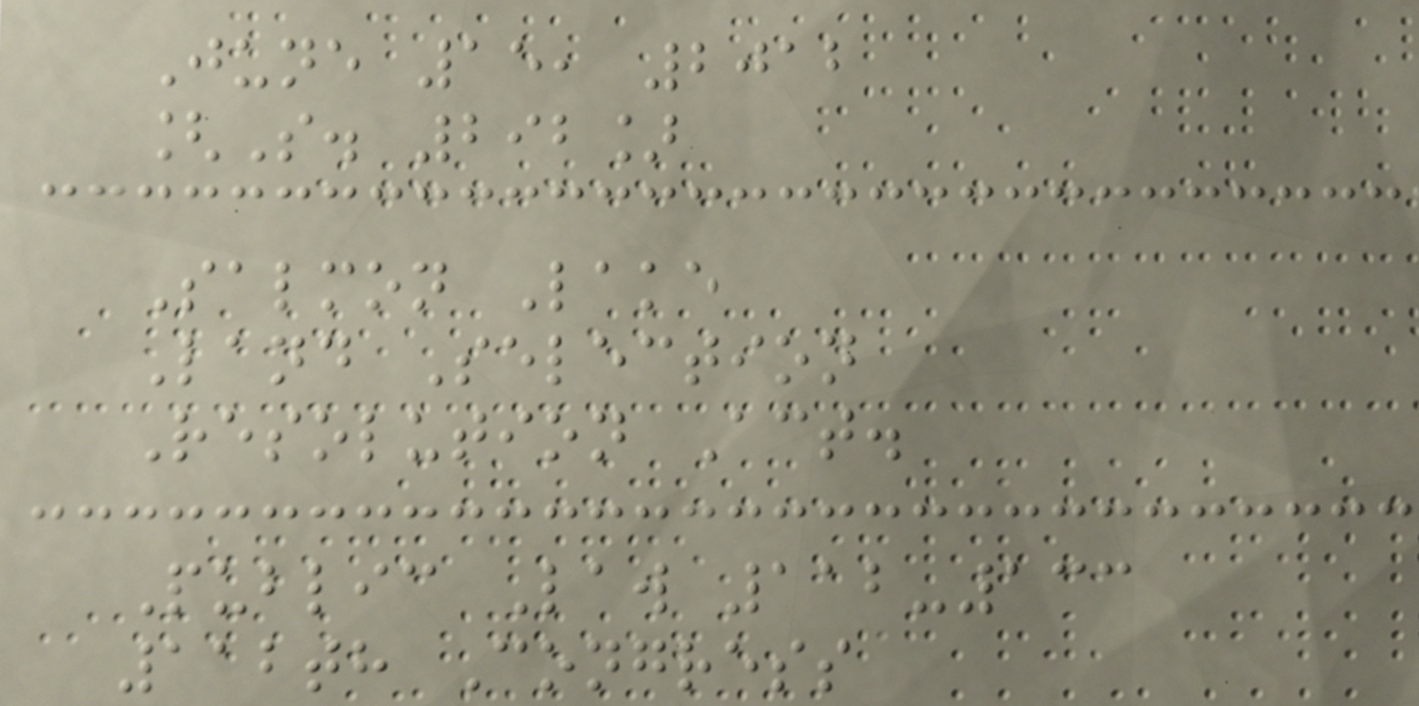June 15, 2012
[S. 292]
Salmon Lake
Land Selection
Resolution Act.
Public Law 112-133
112th Congress
